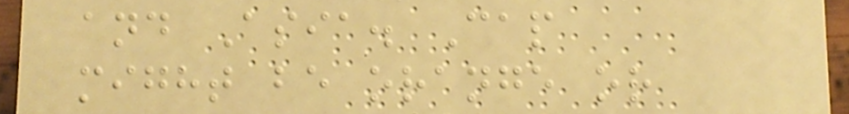and Asia. Cap
might be orange or
